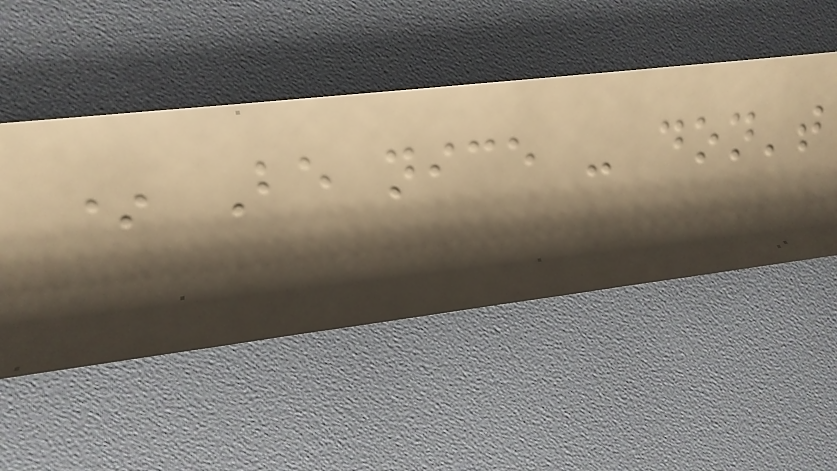* Be nice - don't
